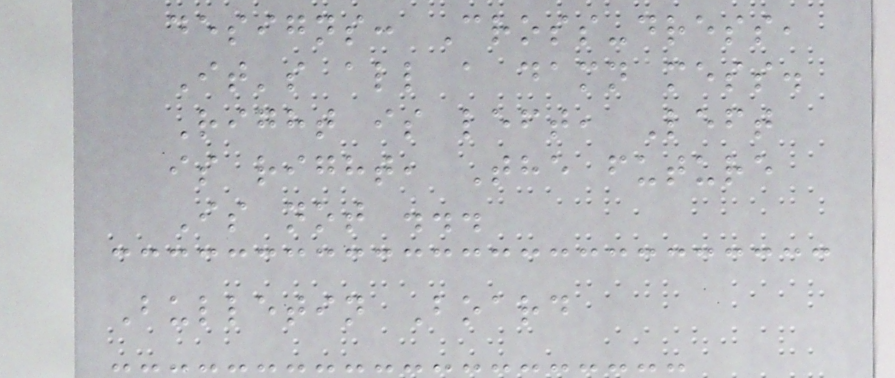designs: Cross-dress,
It's all a damn mess.
Right is left, Left
is right, The future
Is not ...
Bulletin Board
